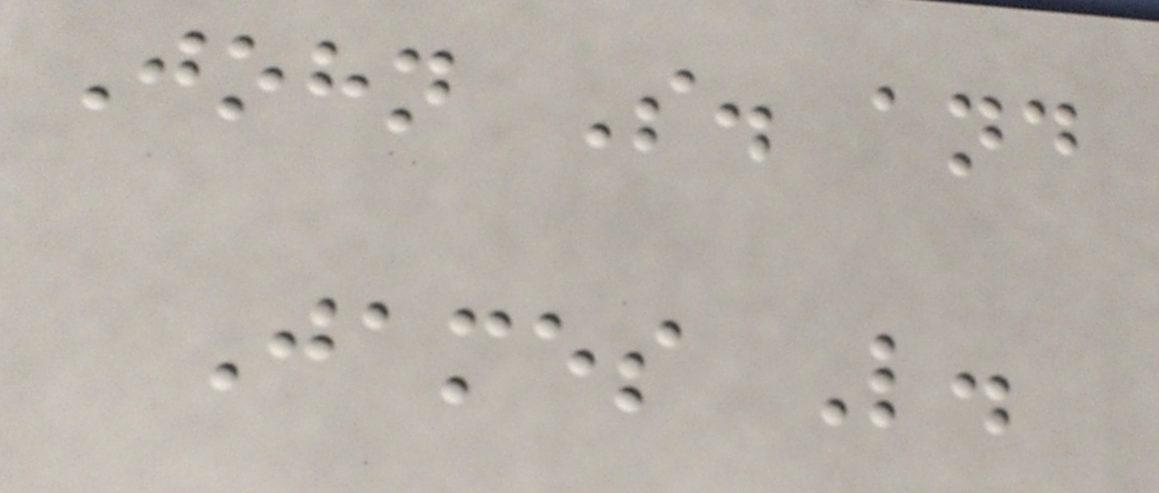John S. and
James L.
